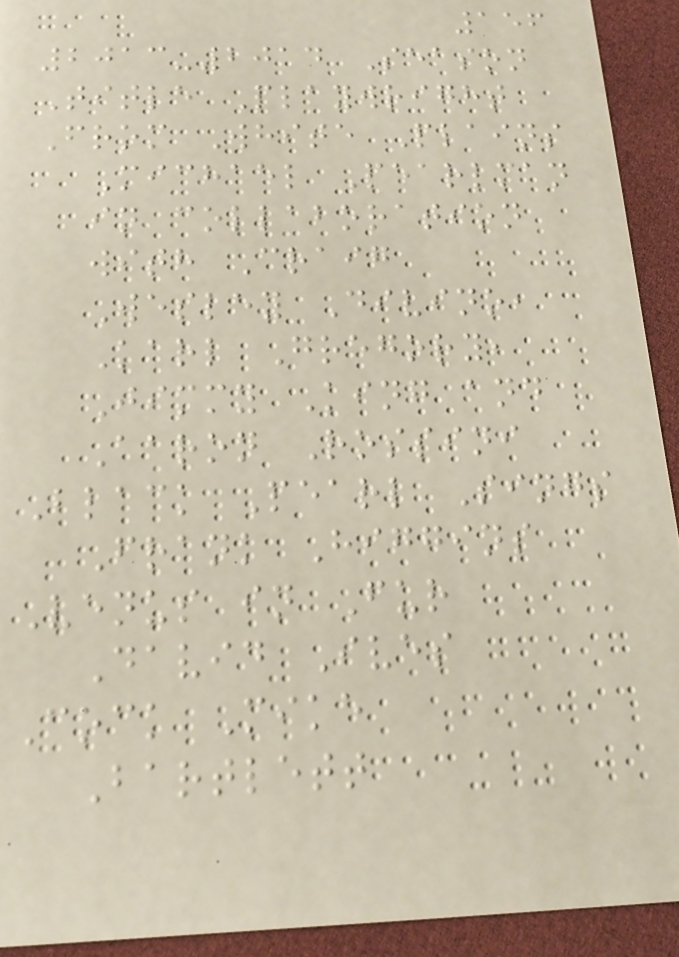156
2013-2014 Season
Title Playwright
From White Plains
Michael Pearlman
in collaboration
with Craig
Wesley Divino,
Karl Gregory,
Jimmy King and
Aaron Rossini
Black Pearl Sings
Frank Higgins
Venus in Fur
David Ives
Cock Mike
Bartlett
